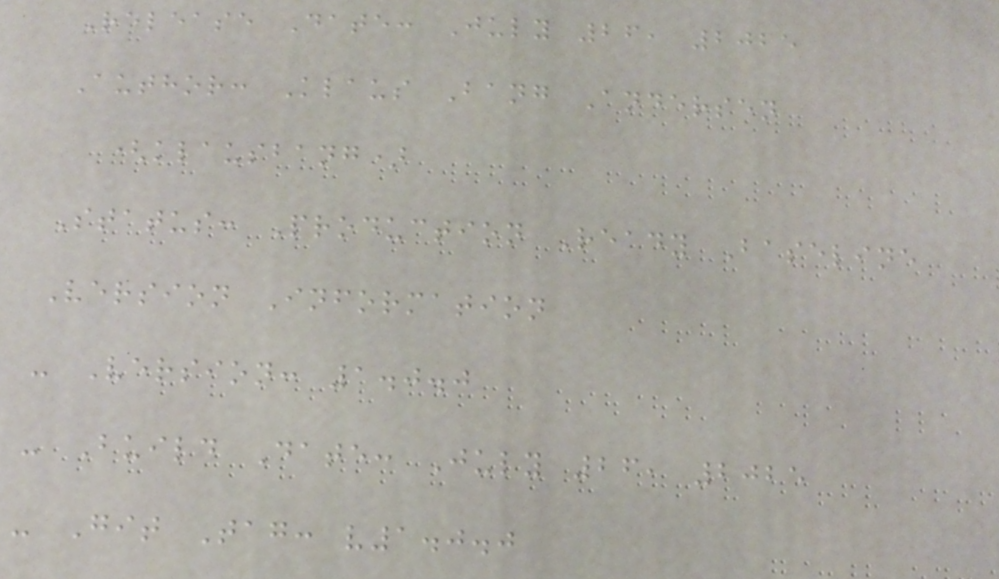Release Date: July 26, 2025
Author: Klaus Bang Andersen
(klausbang)
Status: Production Ready Baseline
Version Information
- Version: 1.0.0
- Build Date: July 26, 2025
- Git Tag: v1.0.0
